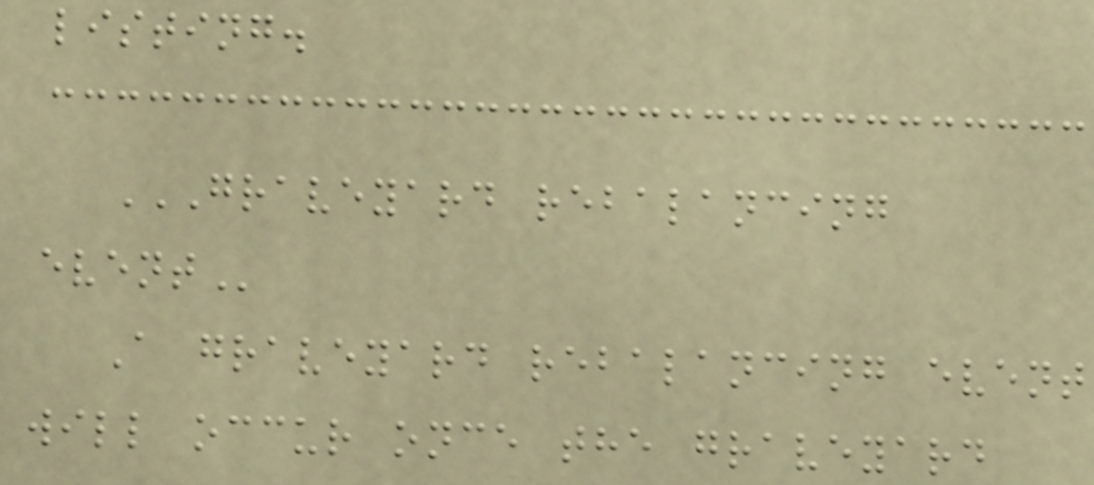listing.
GRAVEYARD REBALANCING
EVENT
A graveyard rebalancing event
will occur once the graveyard
